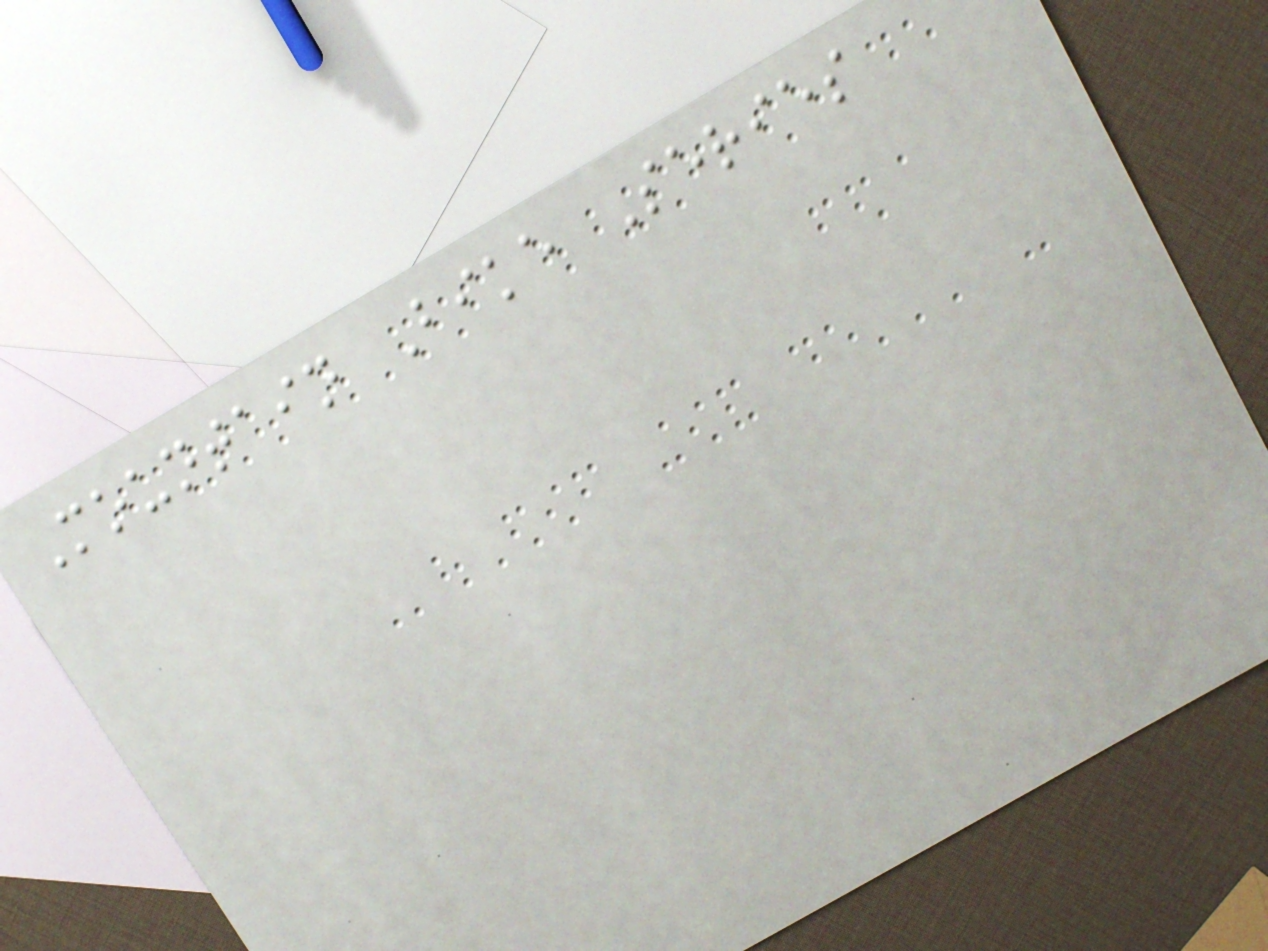Mountain Bike Series
